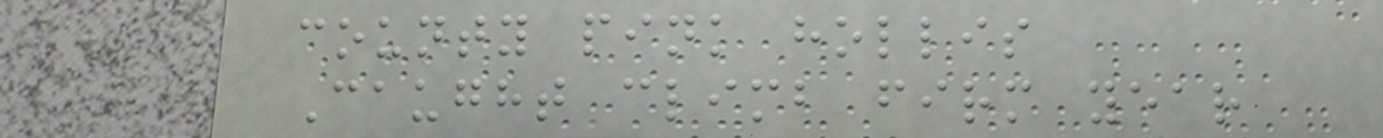county pink hollis
Caught climb firm year
